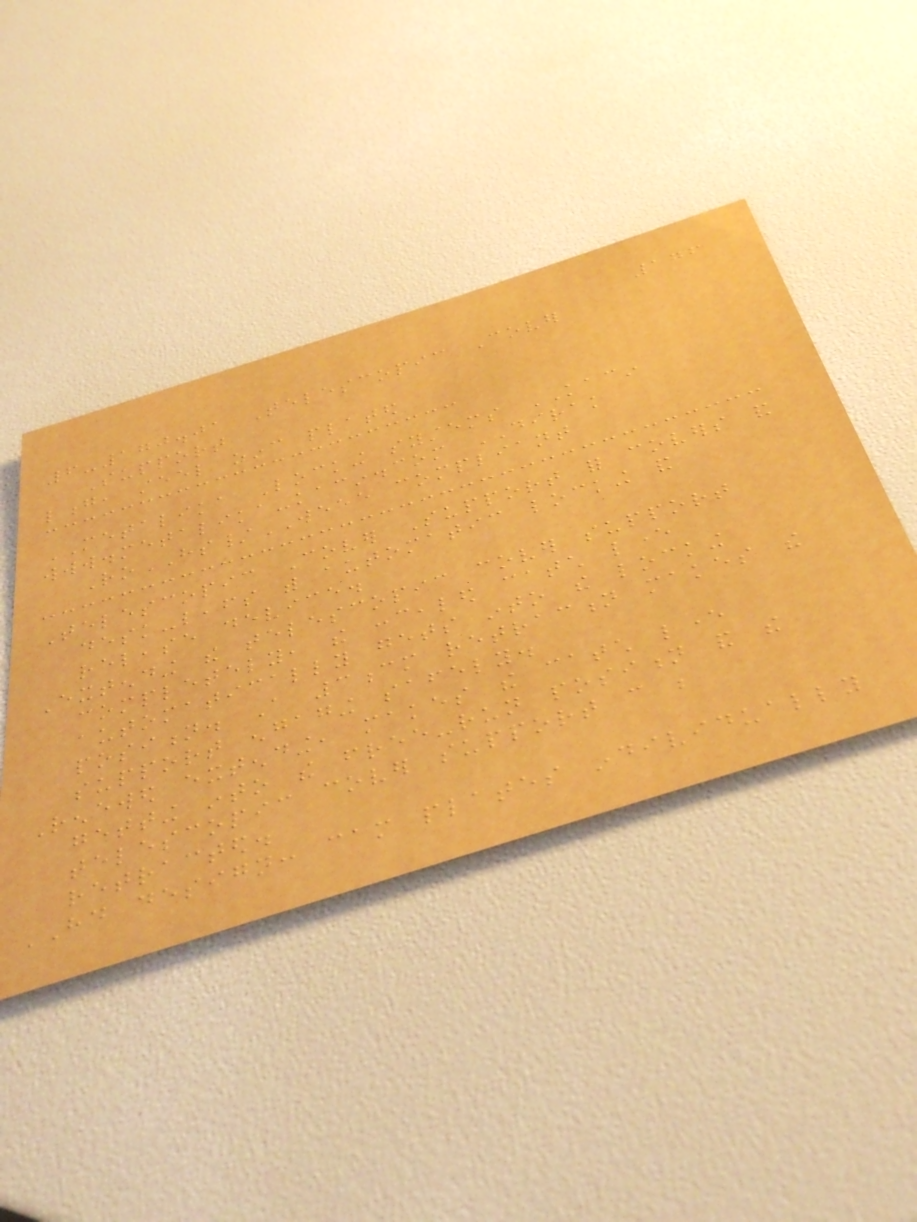176
6-170.01 Telescopic Cover
Support
long, steel zinc plated
METALIKA Locking systems KACIN
www.metalika-kacin.com DIRAK
RoHS/WEEE compliant
Telescopic Cover Support for covers and
desk-leafs with automatic locking and
release device.
Extending the telescopic cover support
completely, the concealed catch lever
automatically gets into the locking
position. A 3cm retraction makes the
support engaging safely.
Renewed extending, makes the catch lever
getting into the free-run position and the
telescopic cover support can be
retracted.
HD design: cam plates individually
